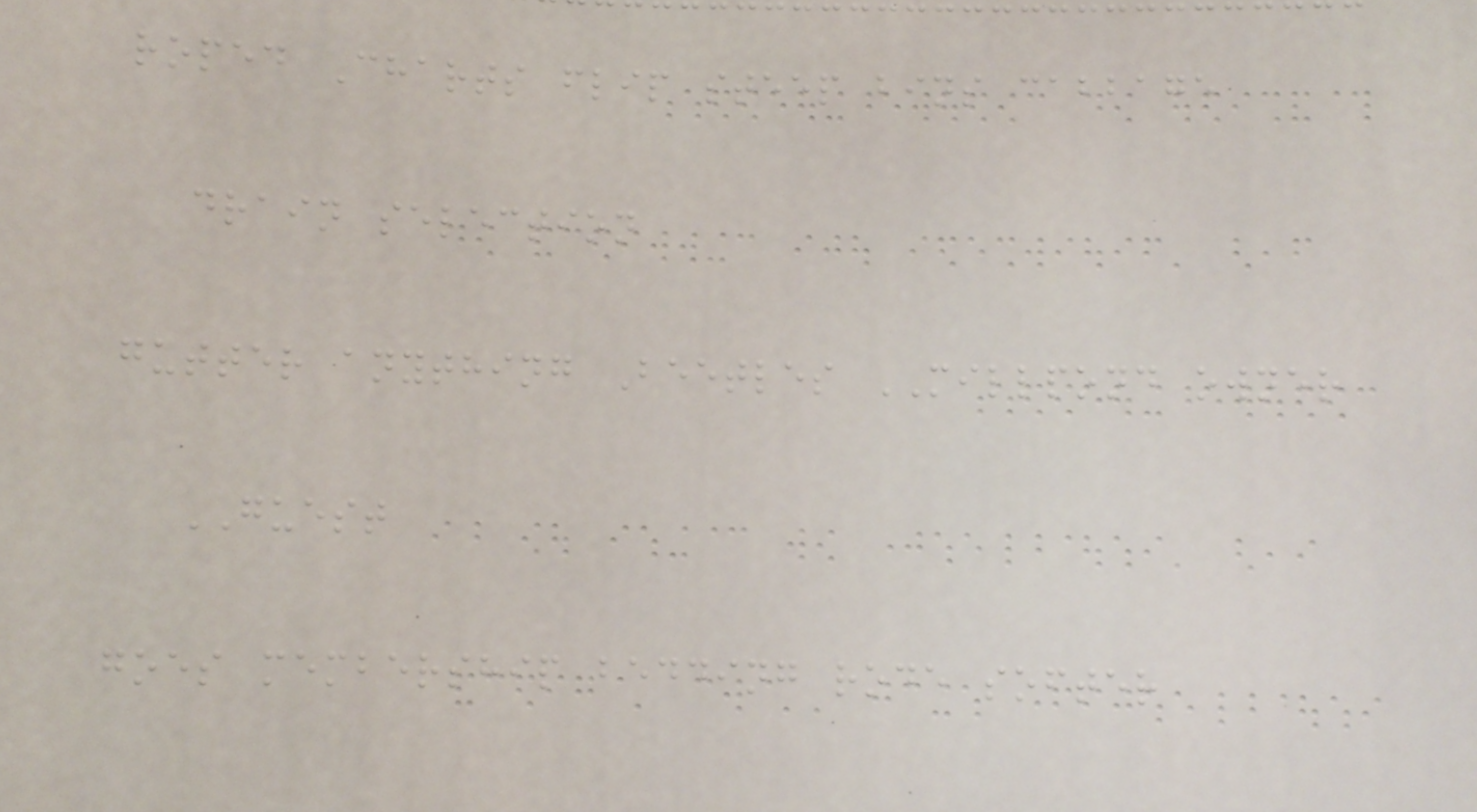roped Charts flip steep bins cabbage
drain selection
gutter anything Beetles MILLPOND owner
GUEST
goes membership bedding rode softer
